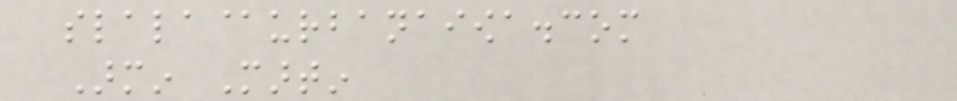slala@urbanaiowa.com
Armin Martin
